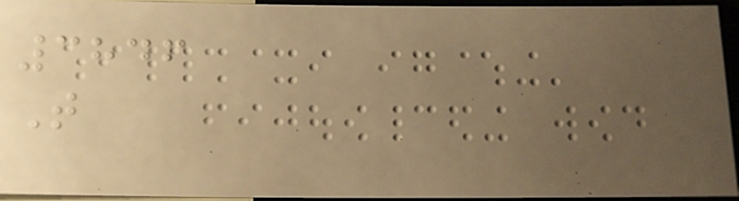3846
T
